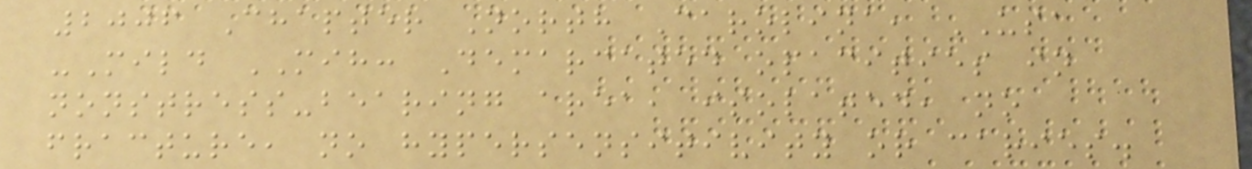2006 Chapter North Carolina, USA
-Mild MIH: Demarcated opacities in
nonstress-bearing area, isolated, no
fracture, no hypersensitivity or caries.
